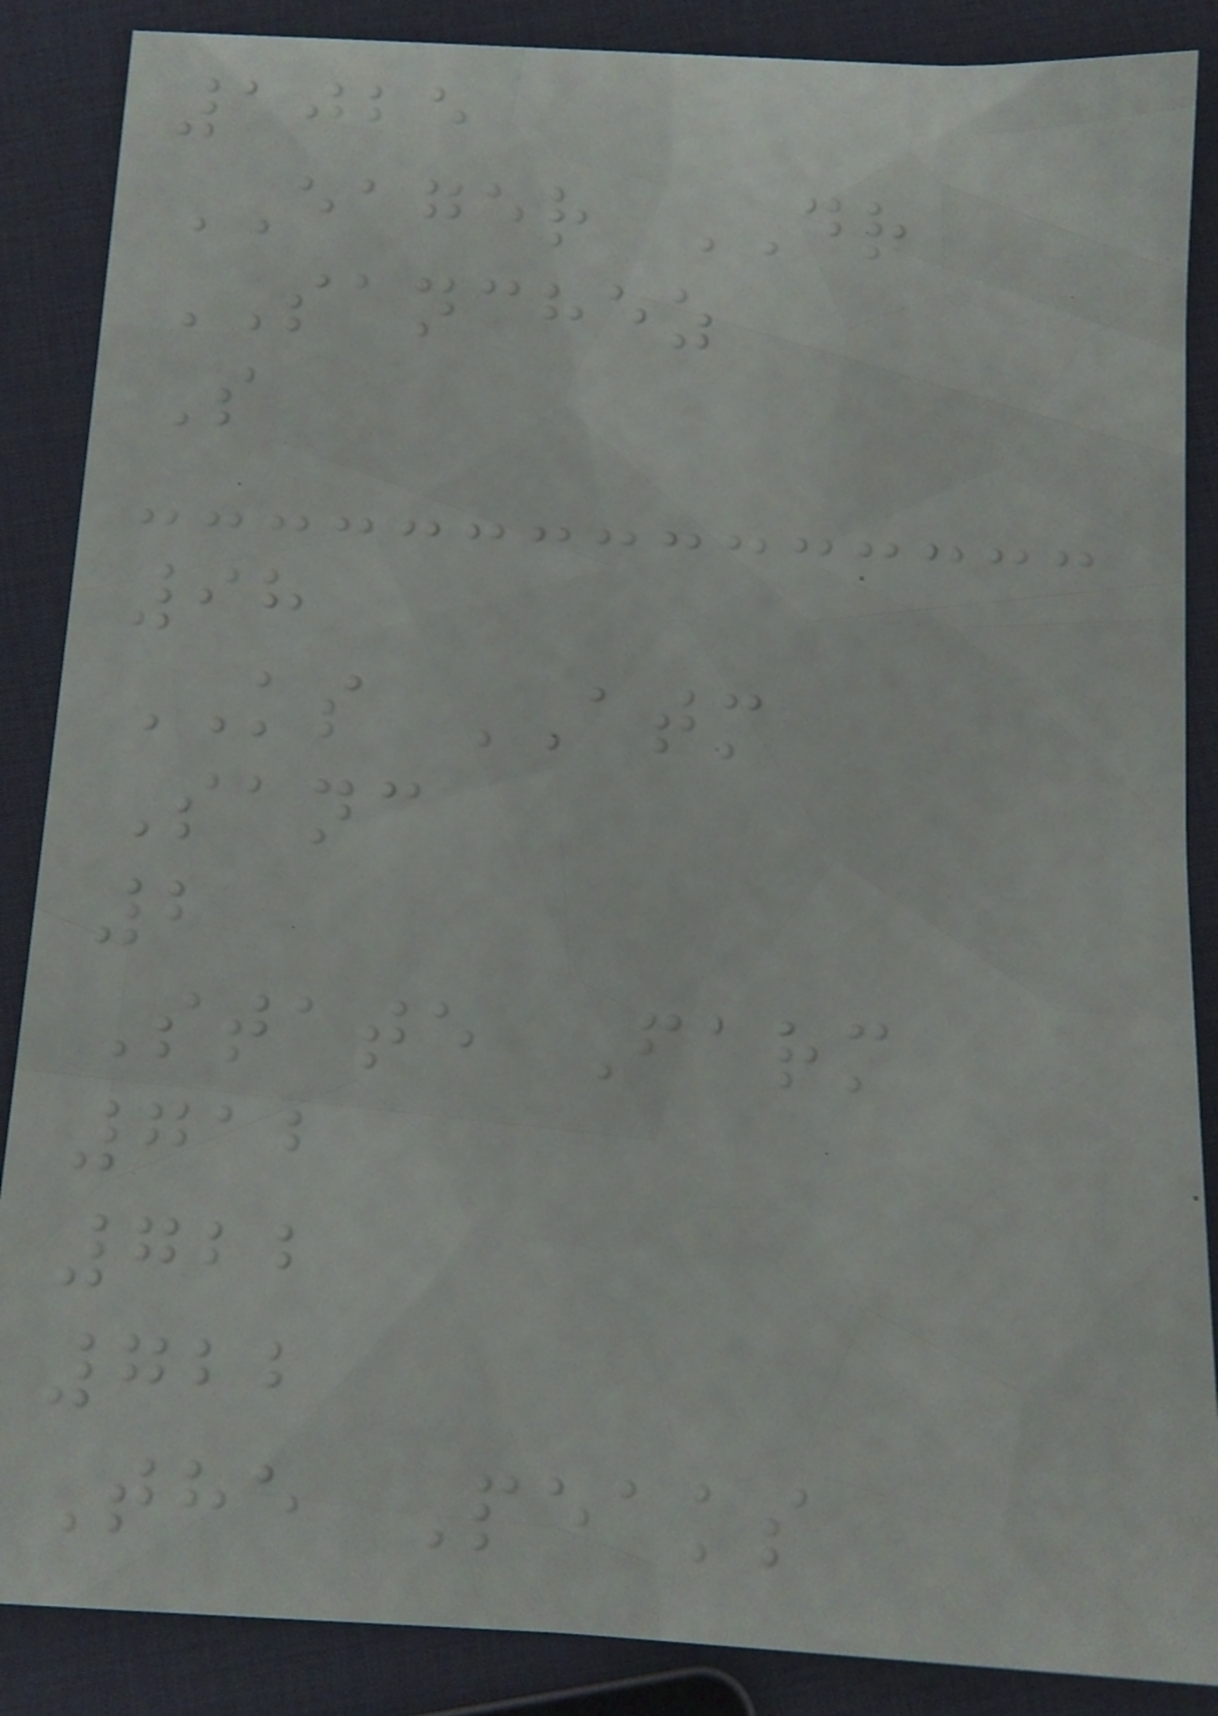1025
EAGER DR
SANCHEZ
S
98
KS ATM
Sanc
2
State Farm
712
722
722
The Peaks
